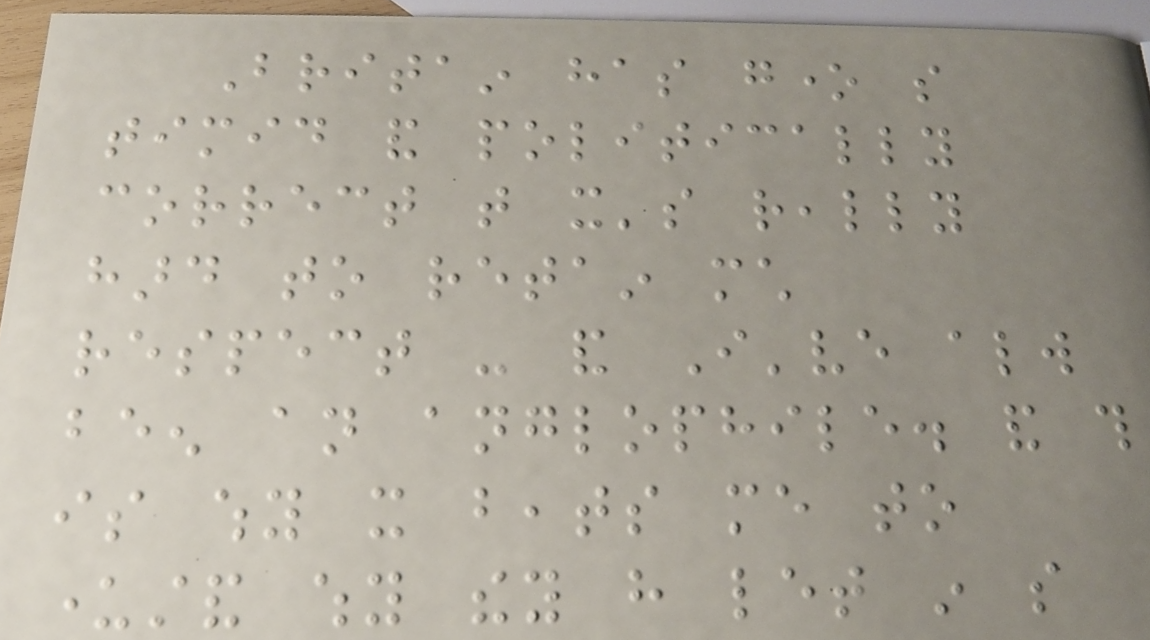Britain has gone so
timid and politically
correct that it's really
hard to retain much
respect - and I've always
been an anglophile. and this
is why it beats me to
understand why they have let in so
